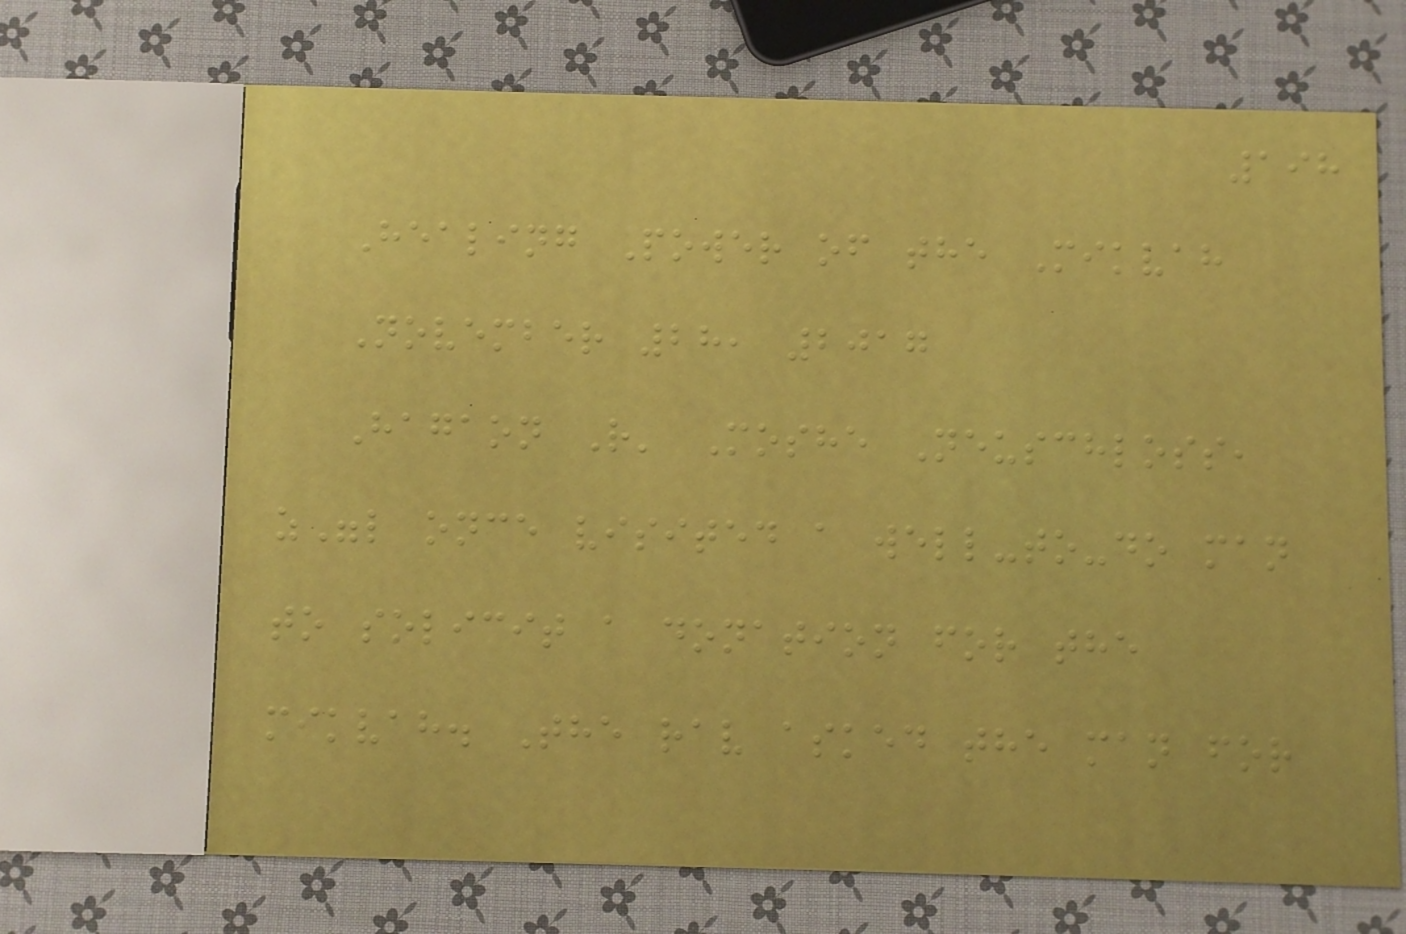198
Healing Power of the Mikvah
November 28, 2017
Hagaon R' Moshe Neuschloss,
z"l once visited a well-to-do man
to solicit a donation for the
mikvah. The rav asked the man for
